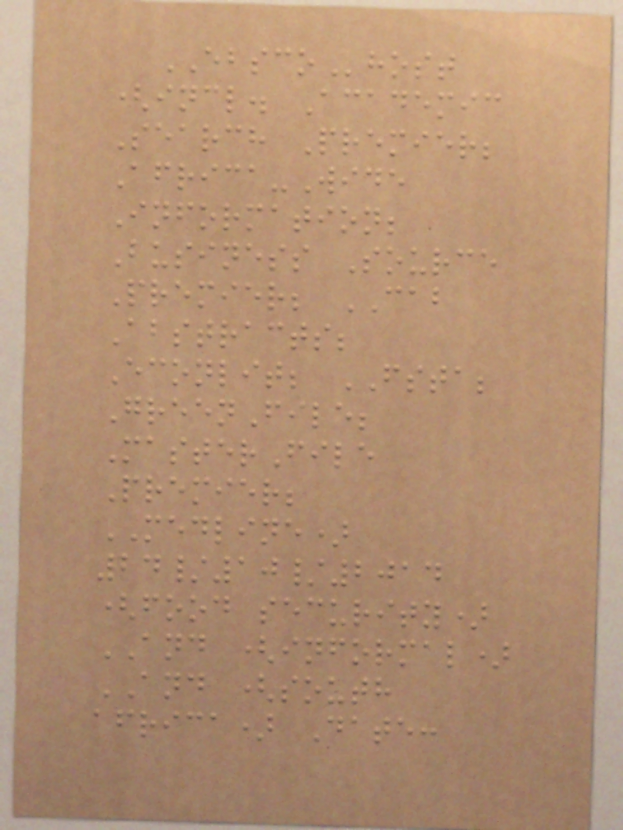EBSCOhost
(incl. Academic
Search Premier;
Africa-Wide
Information;
Business Source
Premier; CAB
Abstracts;
Econlit; FSTA;
GreenFile;
MasterFile
Premier;
MEDLINE)
24/10/2014
(food security)
AND (informal)
AND (south
africa) Date:
